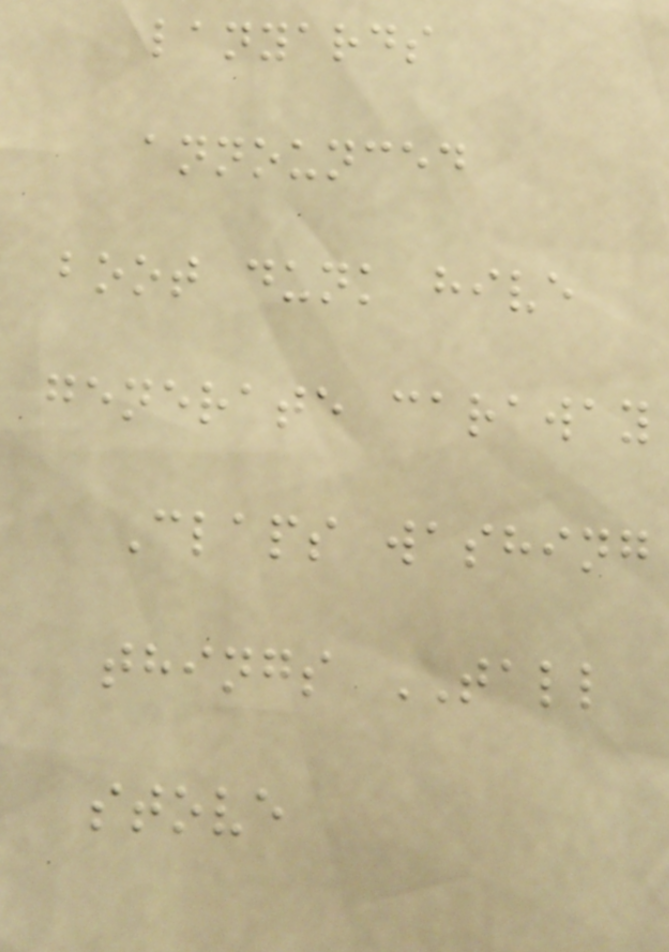lanyards
announced
boot dunk hive
generate caraway
Claps washing
things TALL
stove
